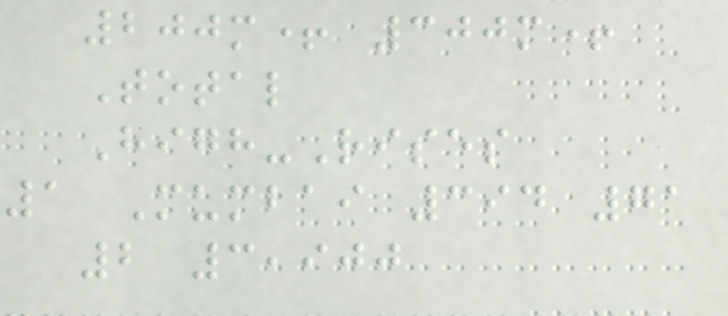200m+ 300m+
Total
High-Rises
1 Mumbai 394 71
2 3,900
